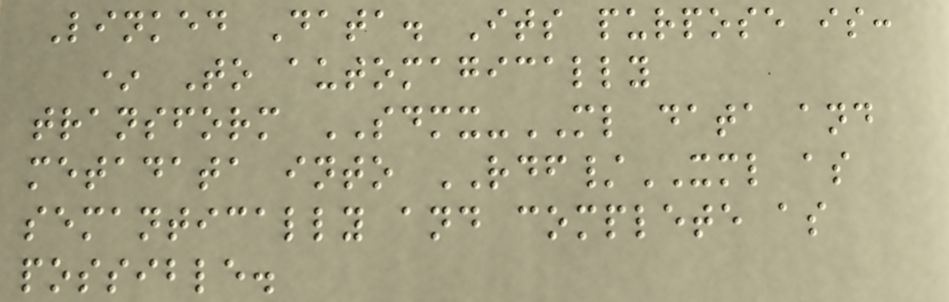Linked Data. Its purpose is:
* To automagically
transform SDMX-ML data and
metadata into RDF/XML as
semantically and complete as
possible.
